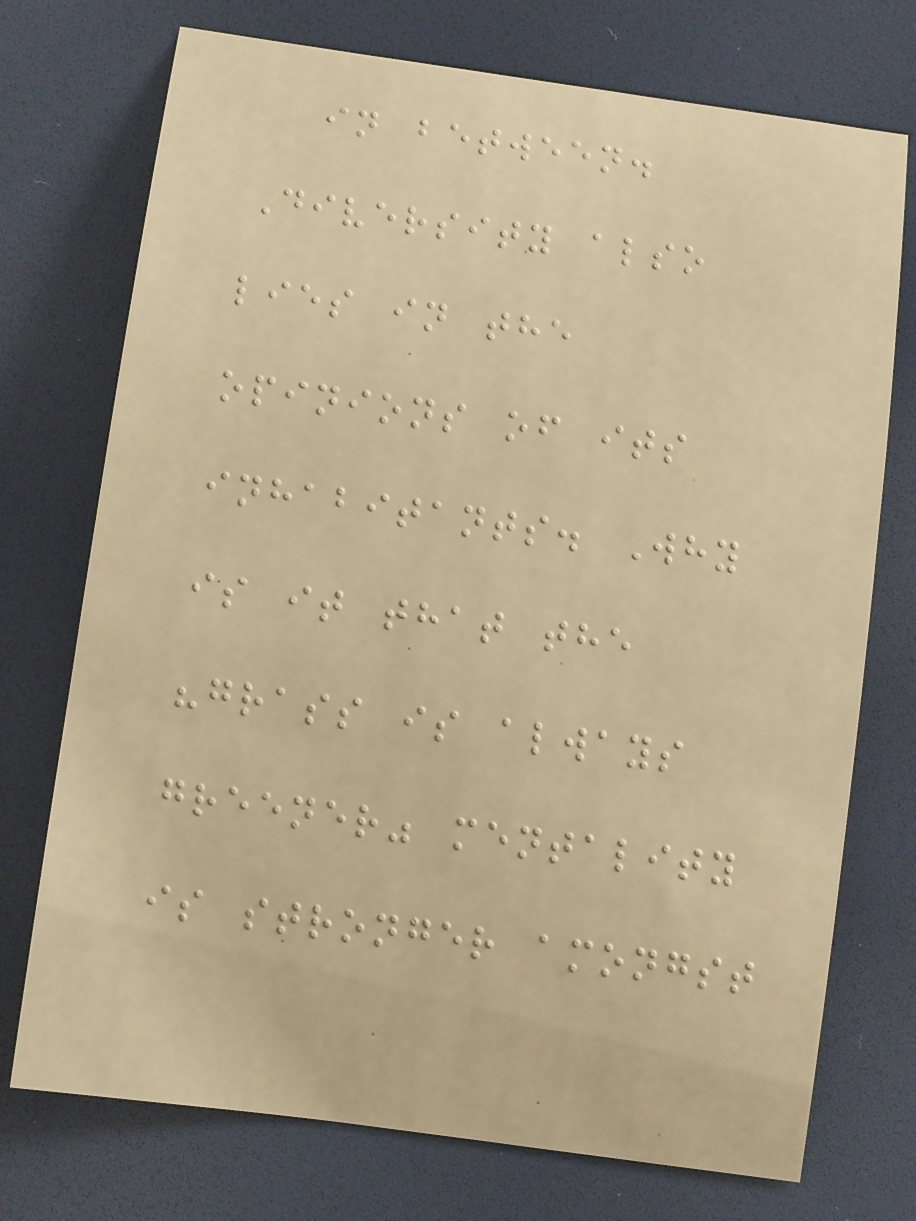in between.
Diversity also
lies in the
opinions of its
inhabitants. Why
is it that the
"grass is always
greener" mentality
is stronger amongst
